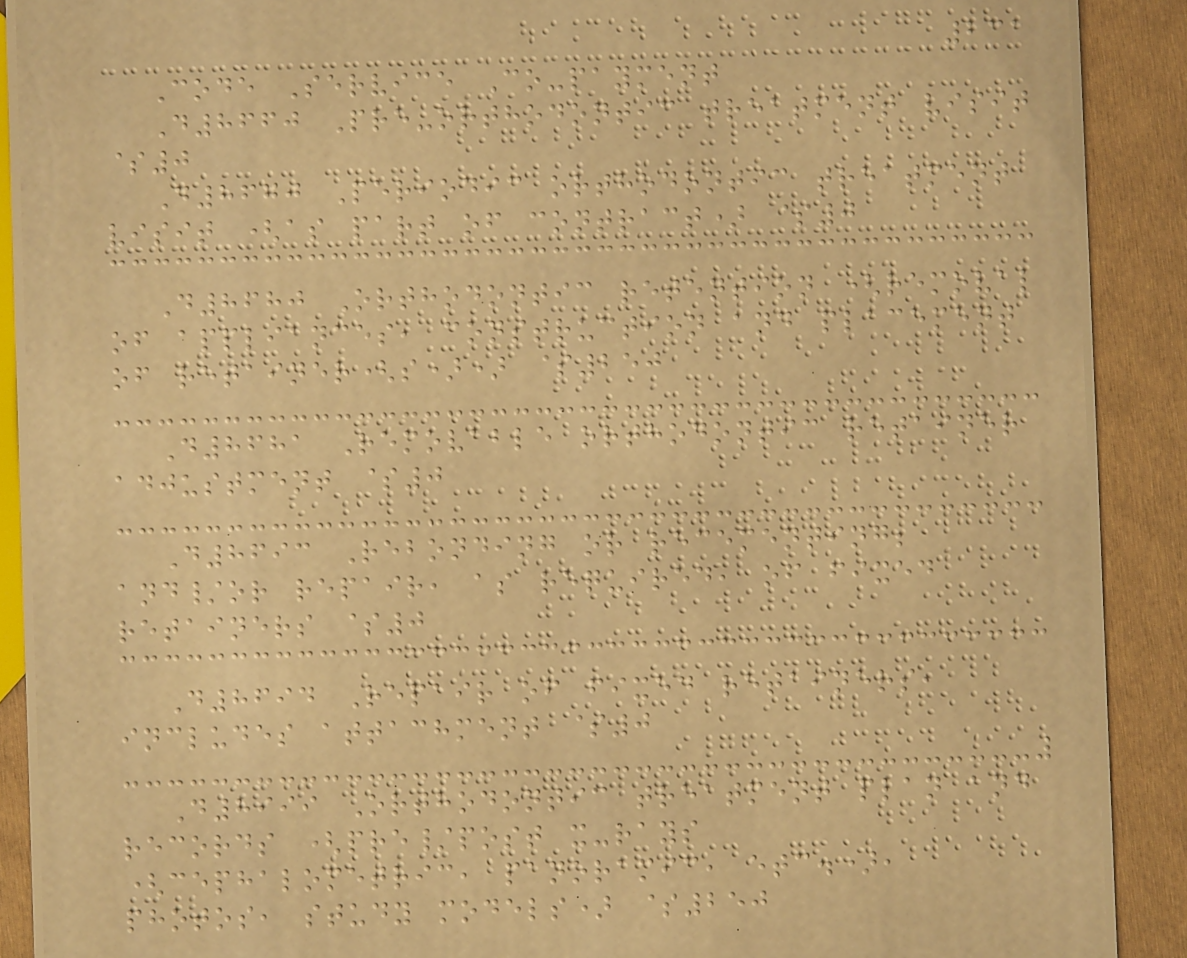231
Code Service Co-payment
D8660 Pre-orthodontic treatment visit
$0
D8670 Periodic orthodontic treatment
visit (as part of contract) $0
D8680 Orthodontic retention (removal
of appliances, construction and placement
of retainer(s)) $250
D8681 Removable orthodontic retainer
adjustment $0
D8693 Rebonding or recementing;
and/or repair, as required, of fixed
retainers $0
D8694 Repair of fixed retainers,
includes attachment $0
D8999 Orthodontic treatment plan and
records (pre/post x-rays
(cephalometric, panoramic, etc.),
photos, study models) $250
